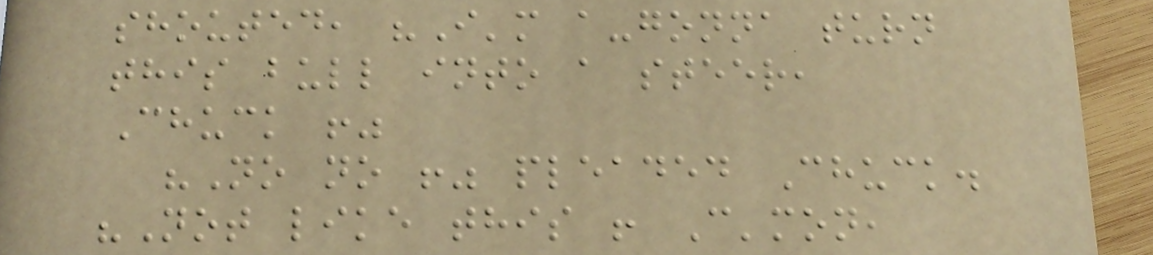shouted, "I'm a-gonna turn
this bull into a steer,
Chuck !"
"No no !" pleaded Chuck.
"Not like this ! C'mon,
